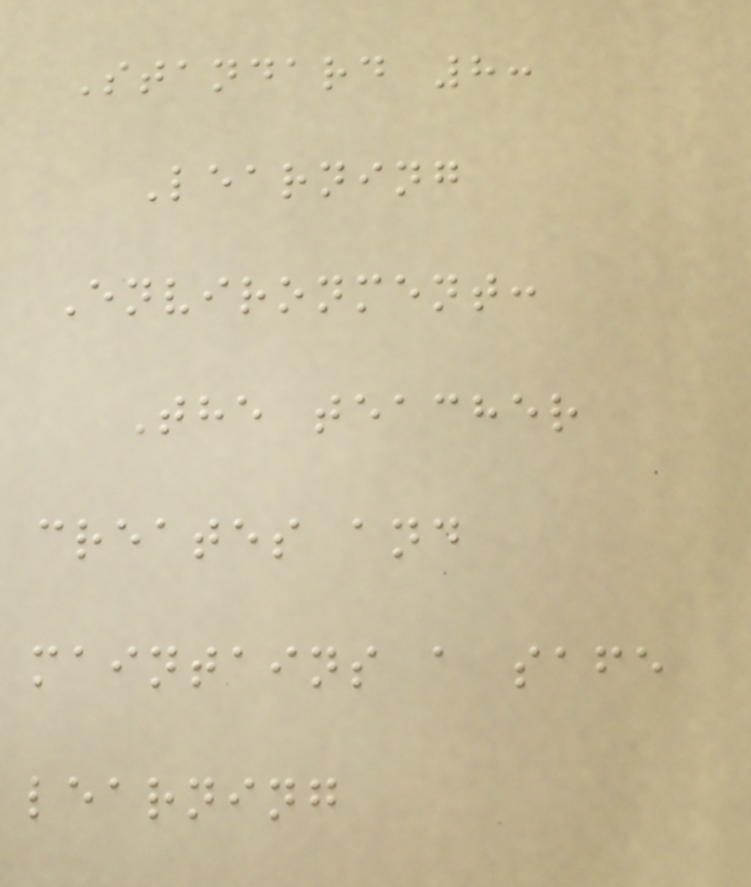Standard 8:
Learning
Environment:
The teacher
creates and
maintains a safe
learning
